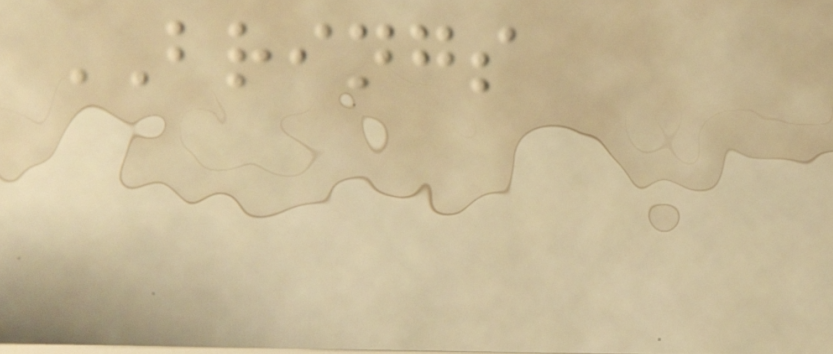BRINGS
